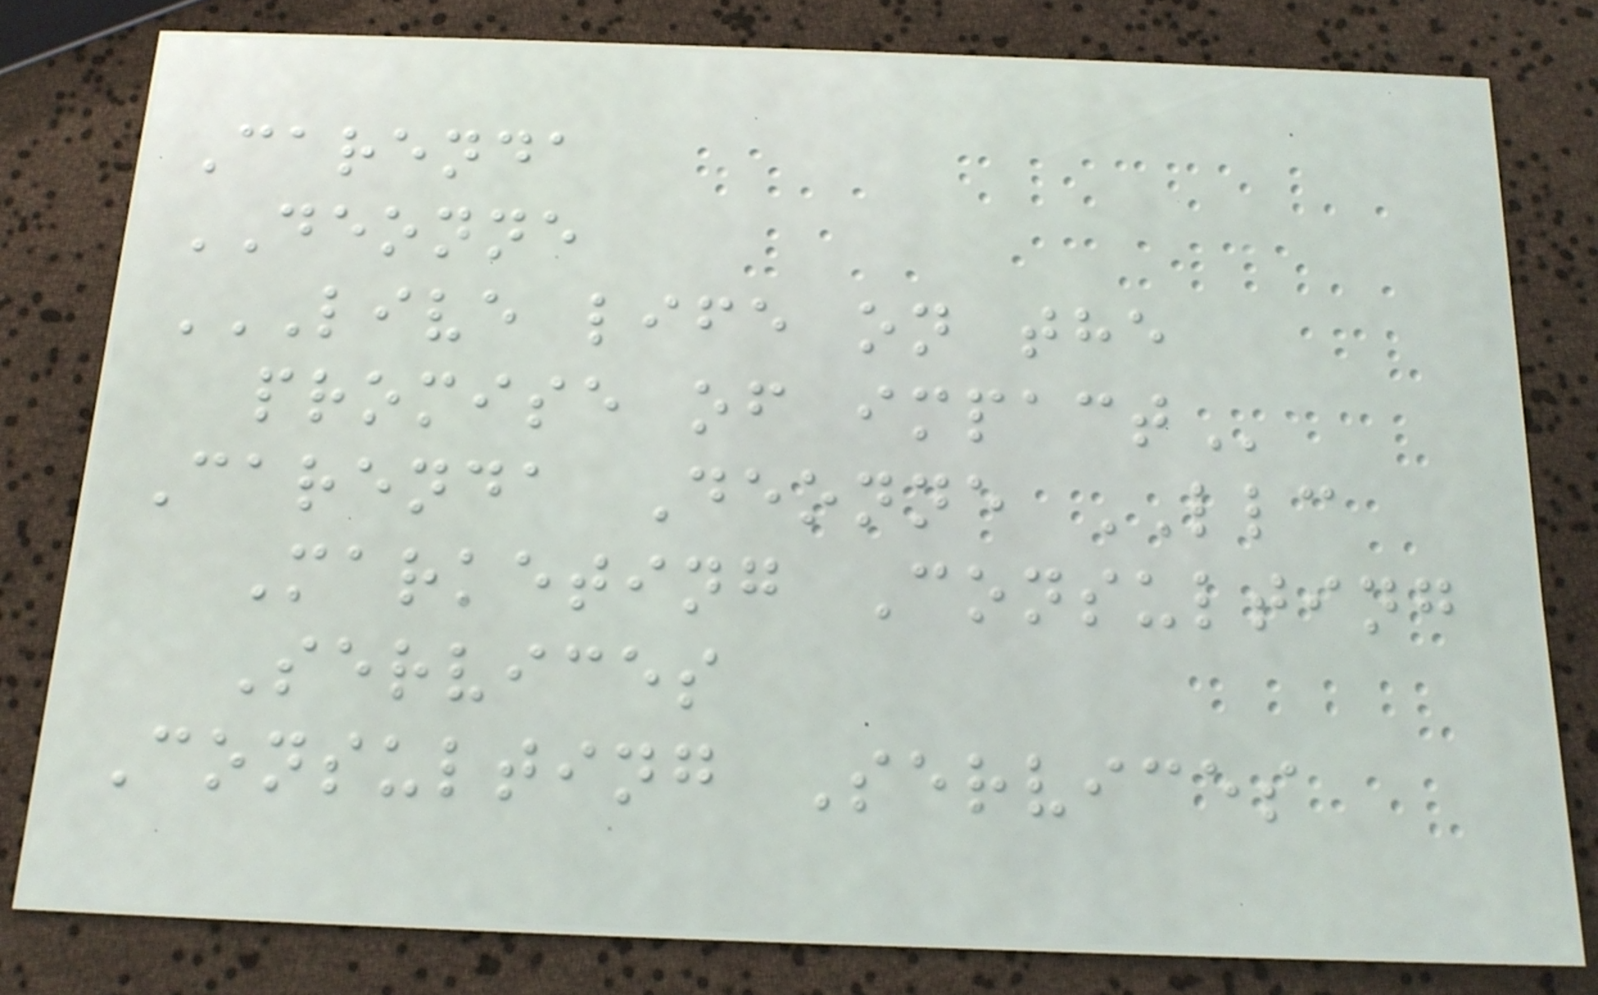Carenda
DEONNE
LIVE LIFE ON THE
PROMISE OF IMPACT
Carenda Deonne LLC
Marketing Consulting
Services
Consulting Services
